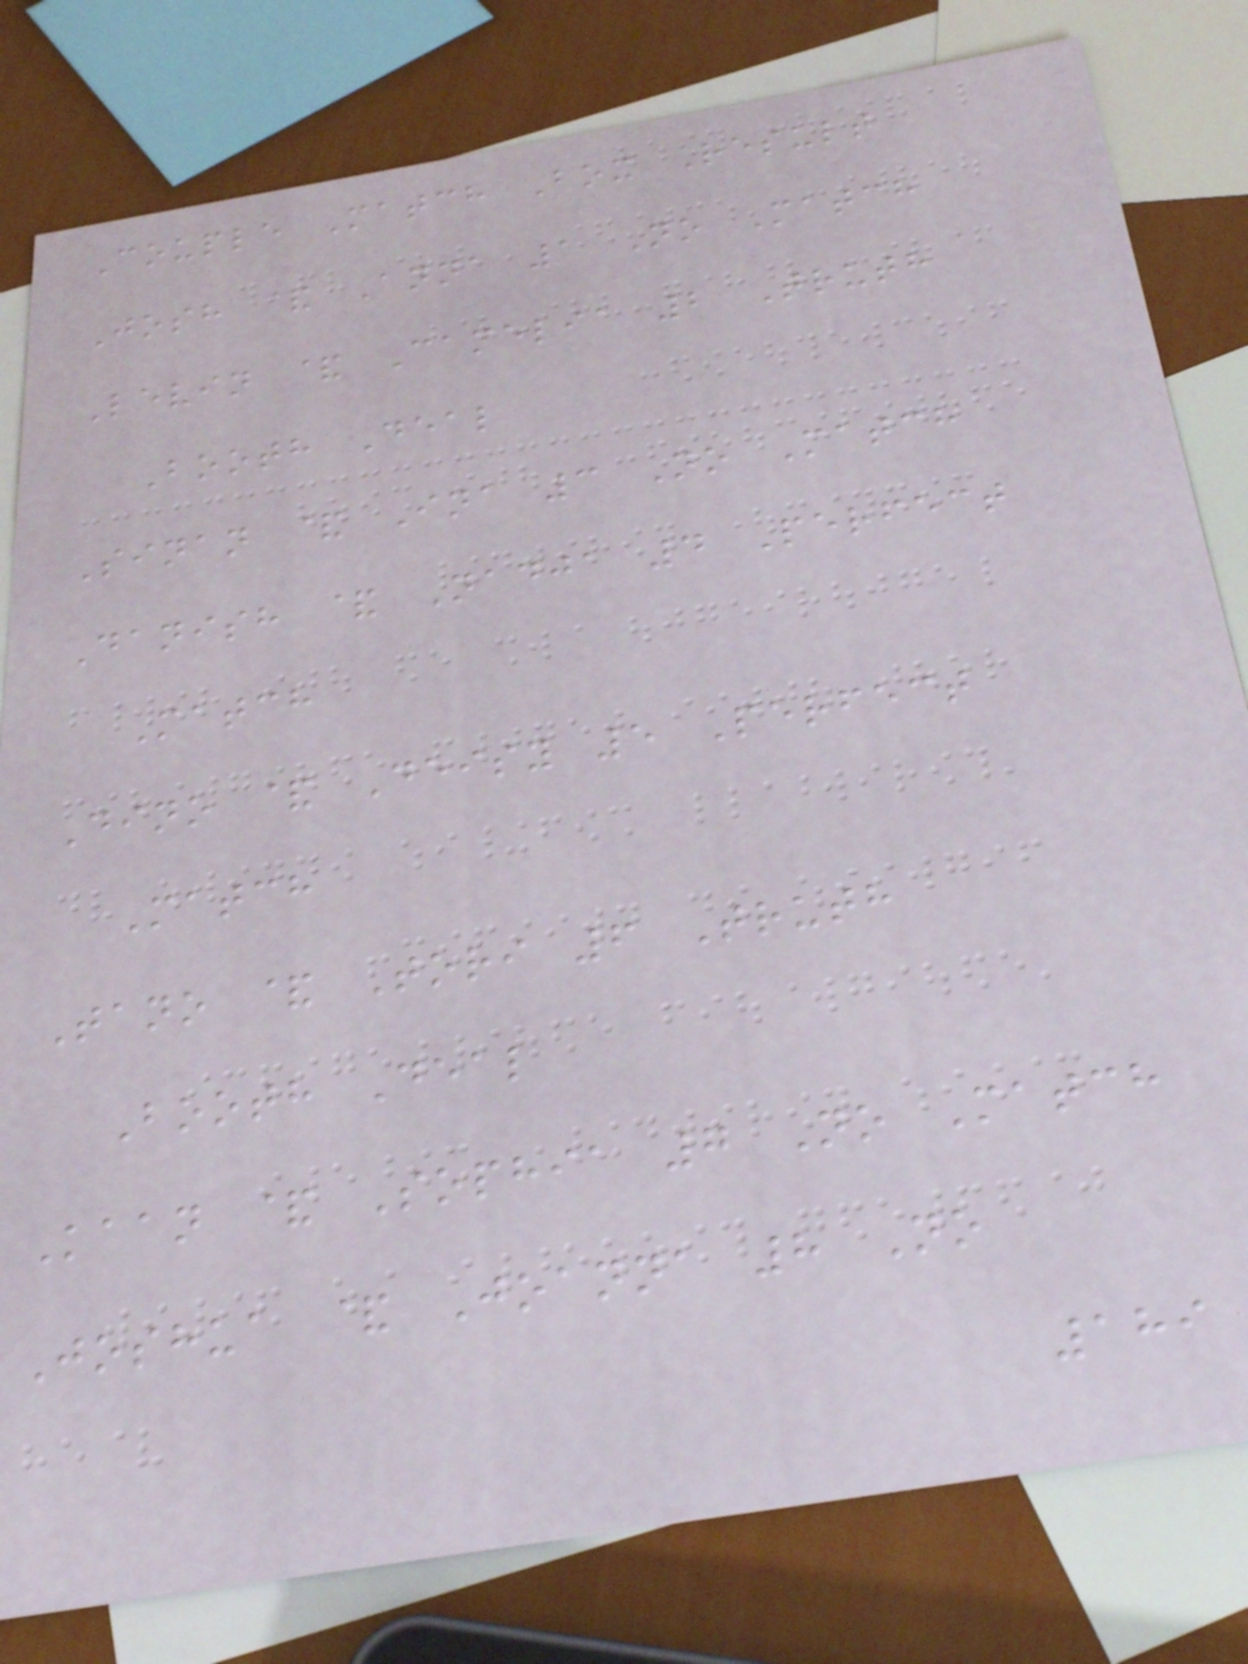Couple Match Box Result
Josh & Anna 1 No Match
Levin & Camelia 2 Truth
Booth Deal
Sinan & Ina 3 No Match
Danish & Nadja 4 Perfect
Match
Dino & Deisy 5 Perfect
Match
Tano & Tori 6 Truth
Booth Deal
Kaan & Sophia 7 No Match
Joshua & Joanna 8 No
189
